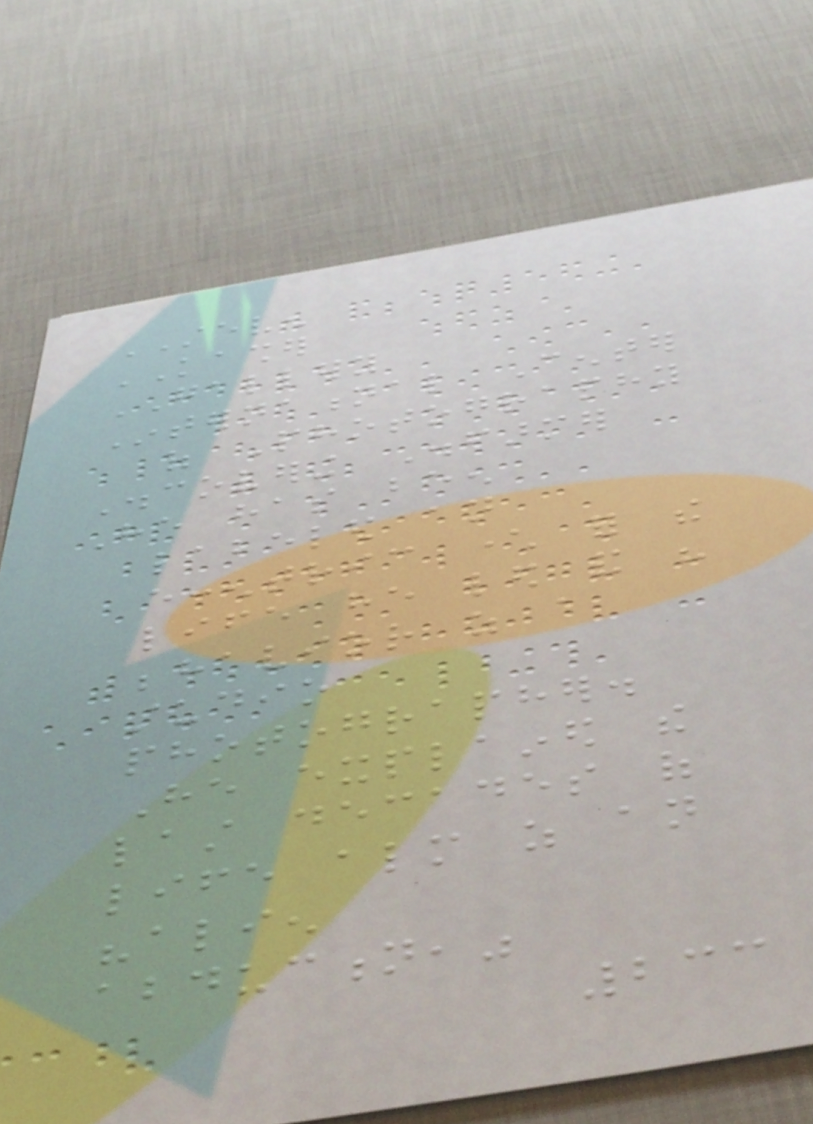STEVEN
KASHER
GALLERY
International Center
of Photography
Discovering Disfarmer
He has been
labeled an
eccentric character for the
life he led and his
behavior as a
studio
photographer.
He explained the
last decades of
life almost as an
"alien
abduction,"
233
